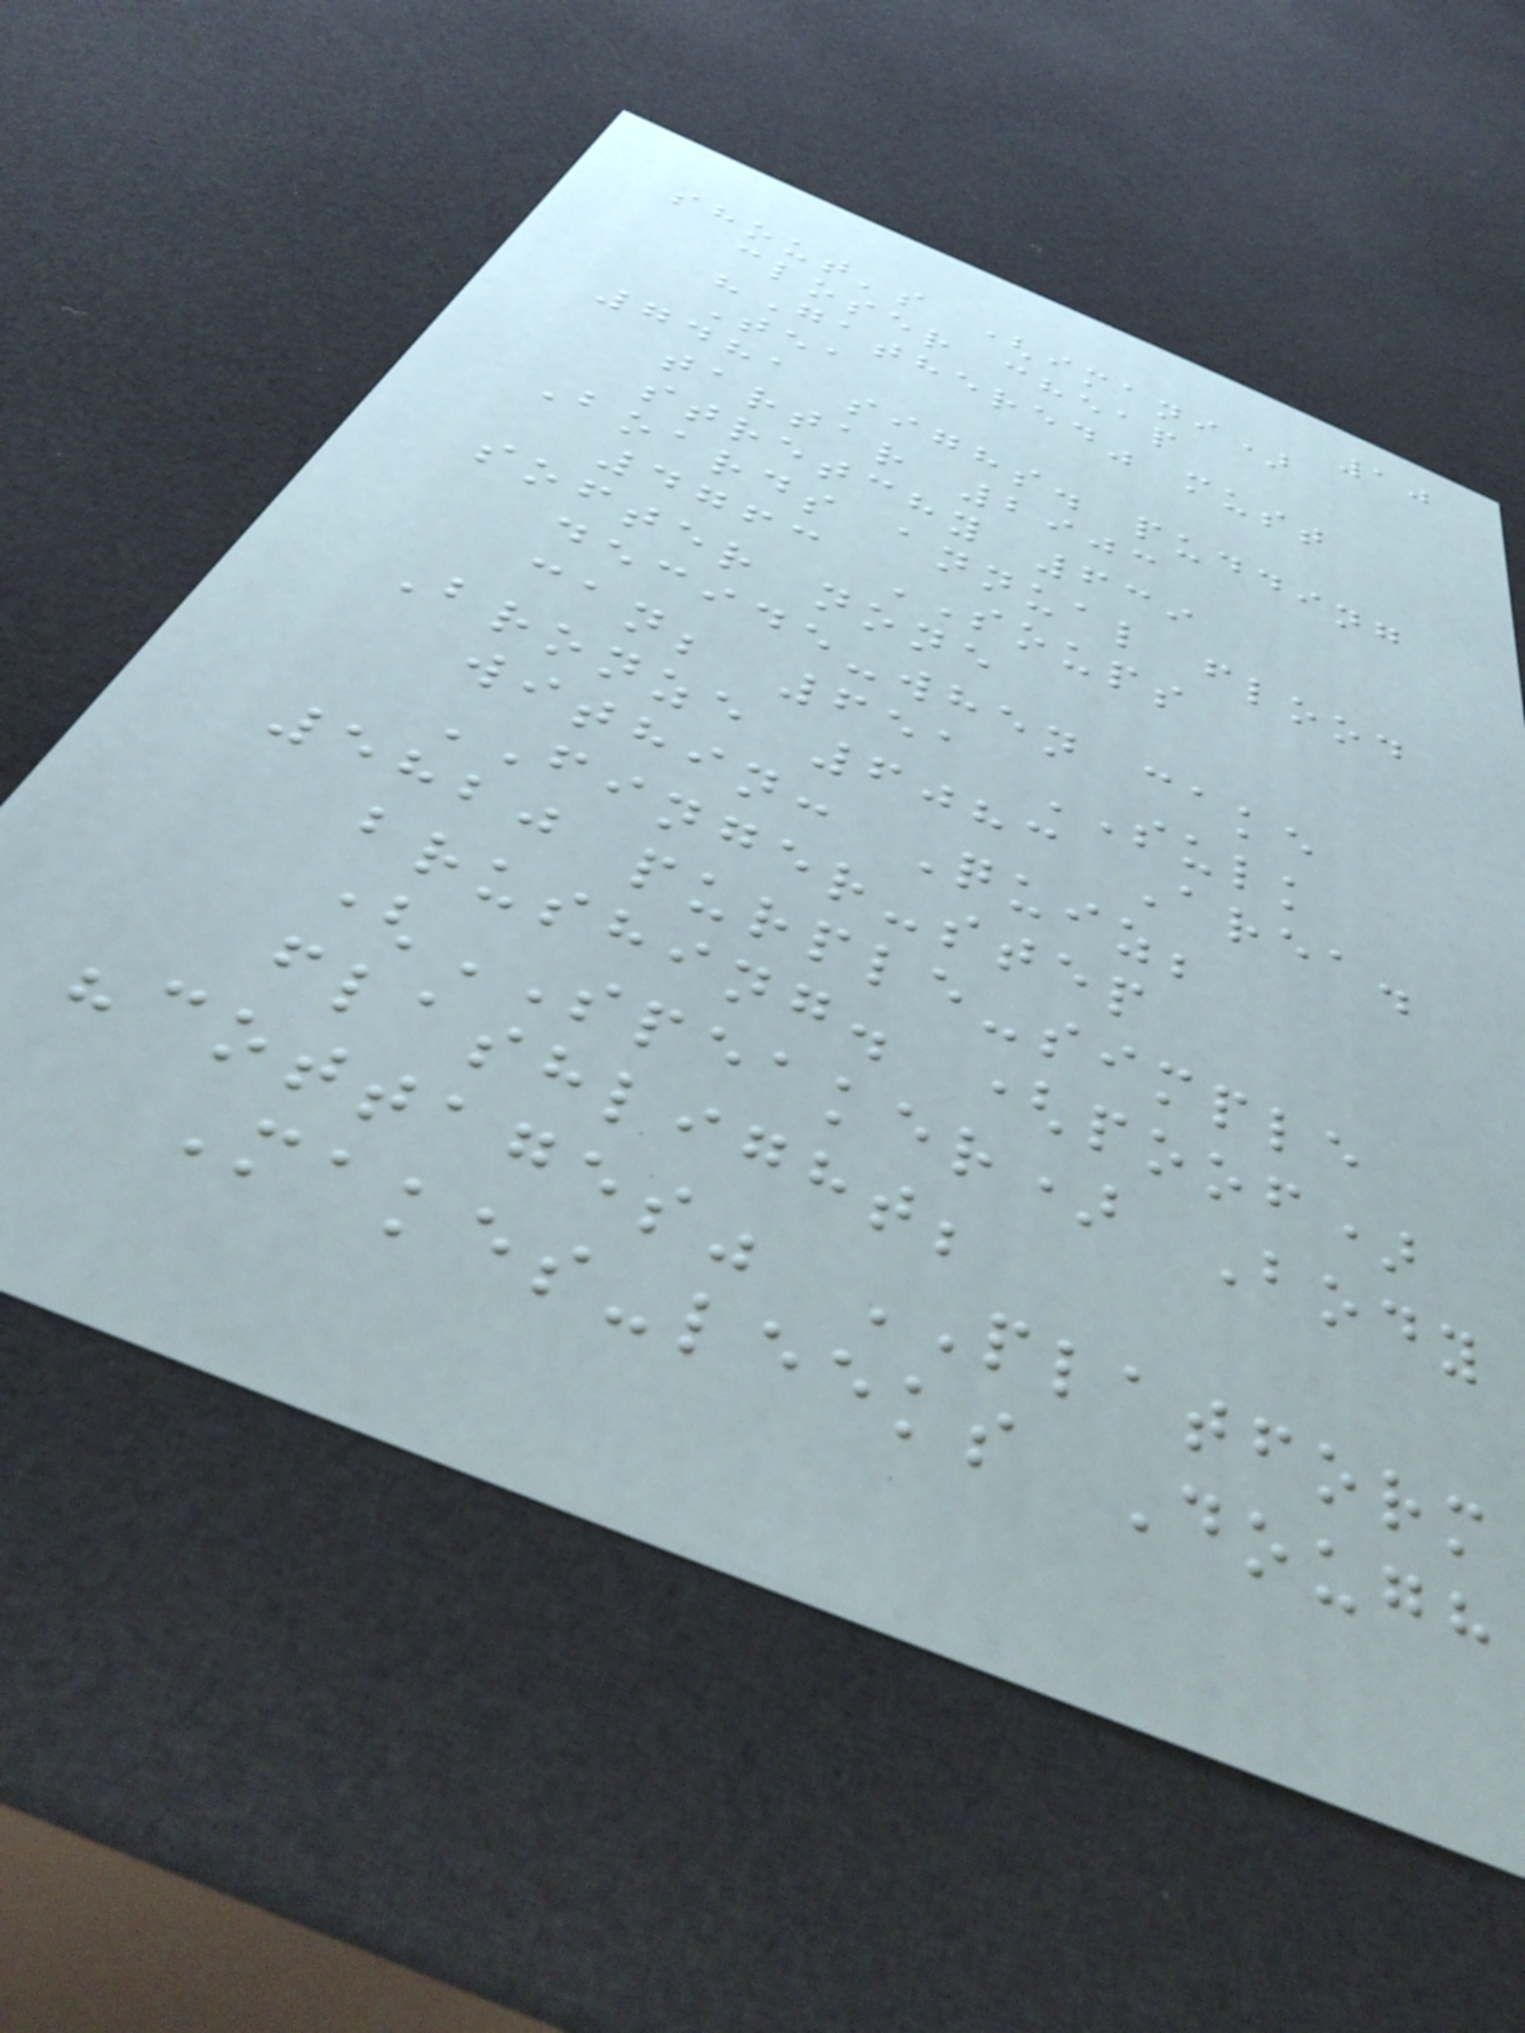10
shout's (imani)
closer cheap
"Gathered" must
Tea
7481 sighs. pudding
tartar 2903
stretchy 639
Boards annual flood
4763 SOUPS
softer none
decide-when cake
can; 651 SULK
Bronze 6083 Area.
within: Quiz;
FINGER-step
5820 purple-simple
brushing. (poof)
(SPEAKER) Body
flashlight;
"cottages" PLATFORM
Makes-leeks Dough
